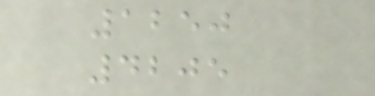1250
4205
